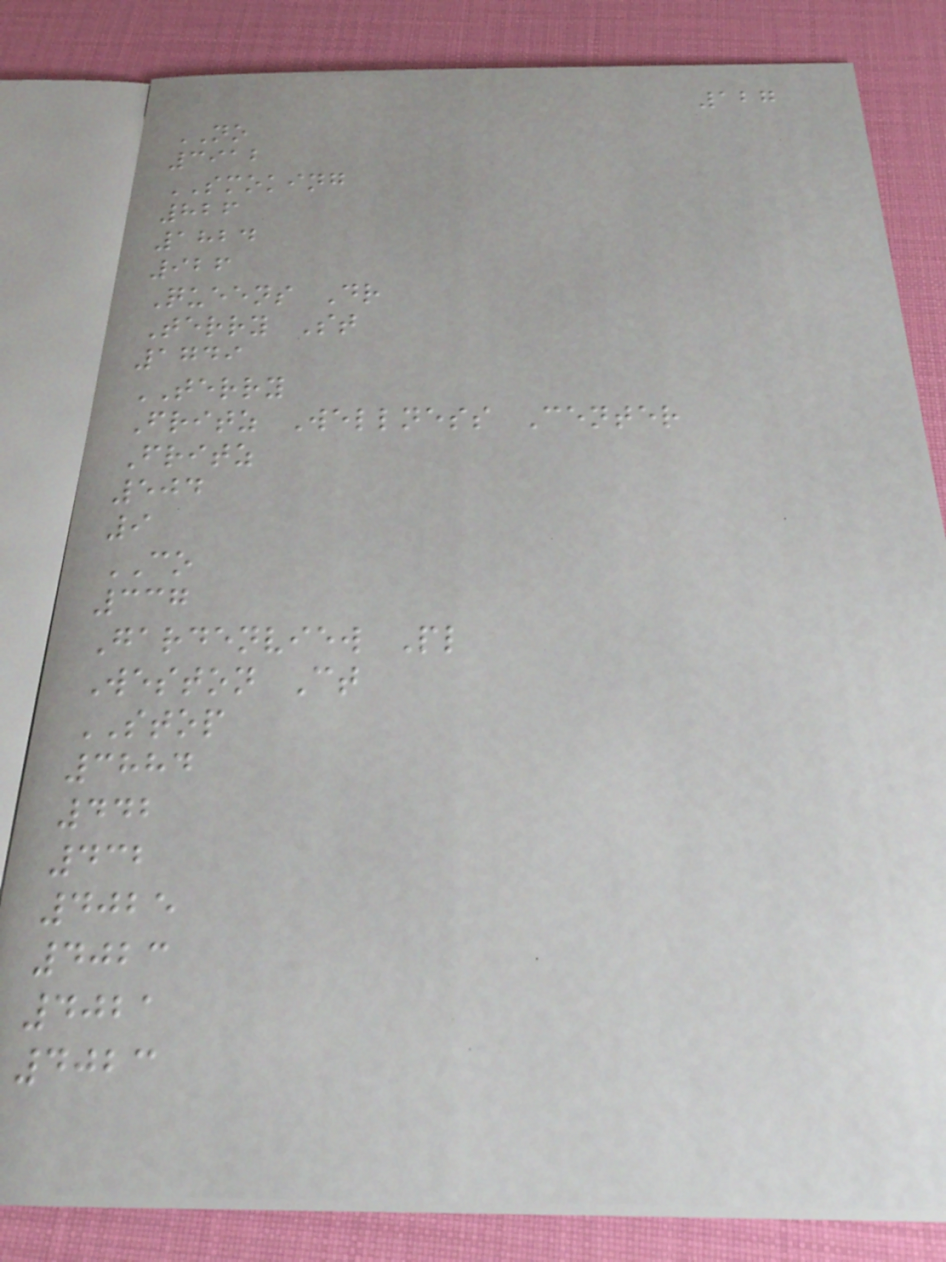127
NO
3912
SMOKING
826
1824
926
Queens Dr
Terry St
1749
TERRY
Fritz Wellness Center
Fritz
504
9
CO
337
Gardenview Pl
Weston Ct
STOP
3884
442
432
4025
4023
4021
4023
